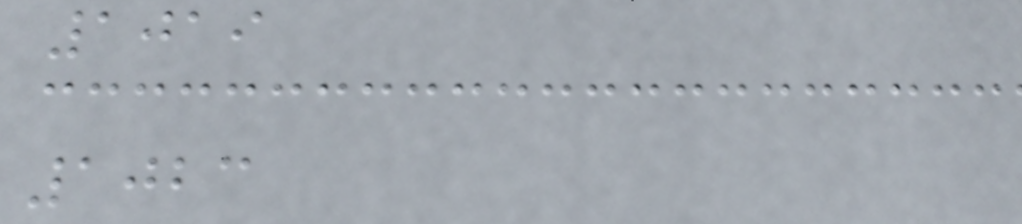1019
1023
